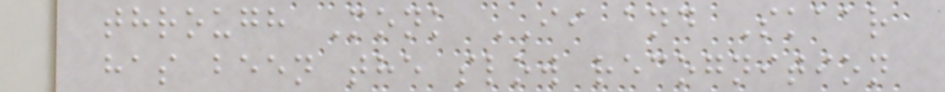through Monk II and Skaar
has been the slow recognition
